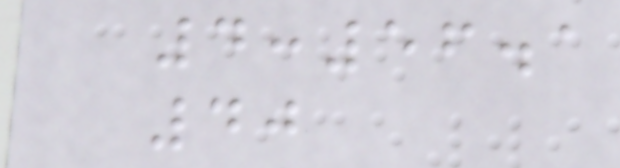4:56.1
40
